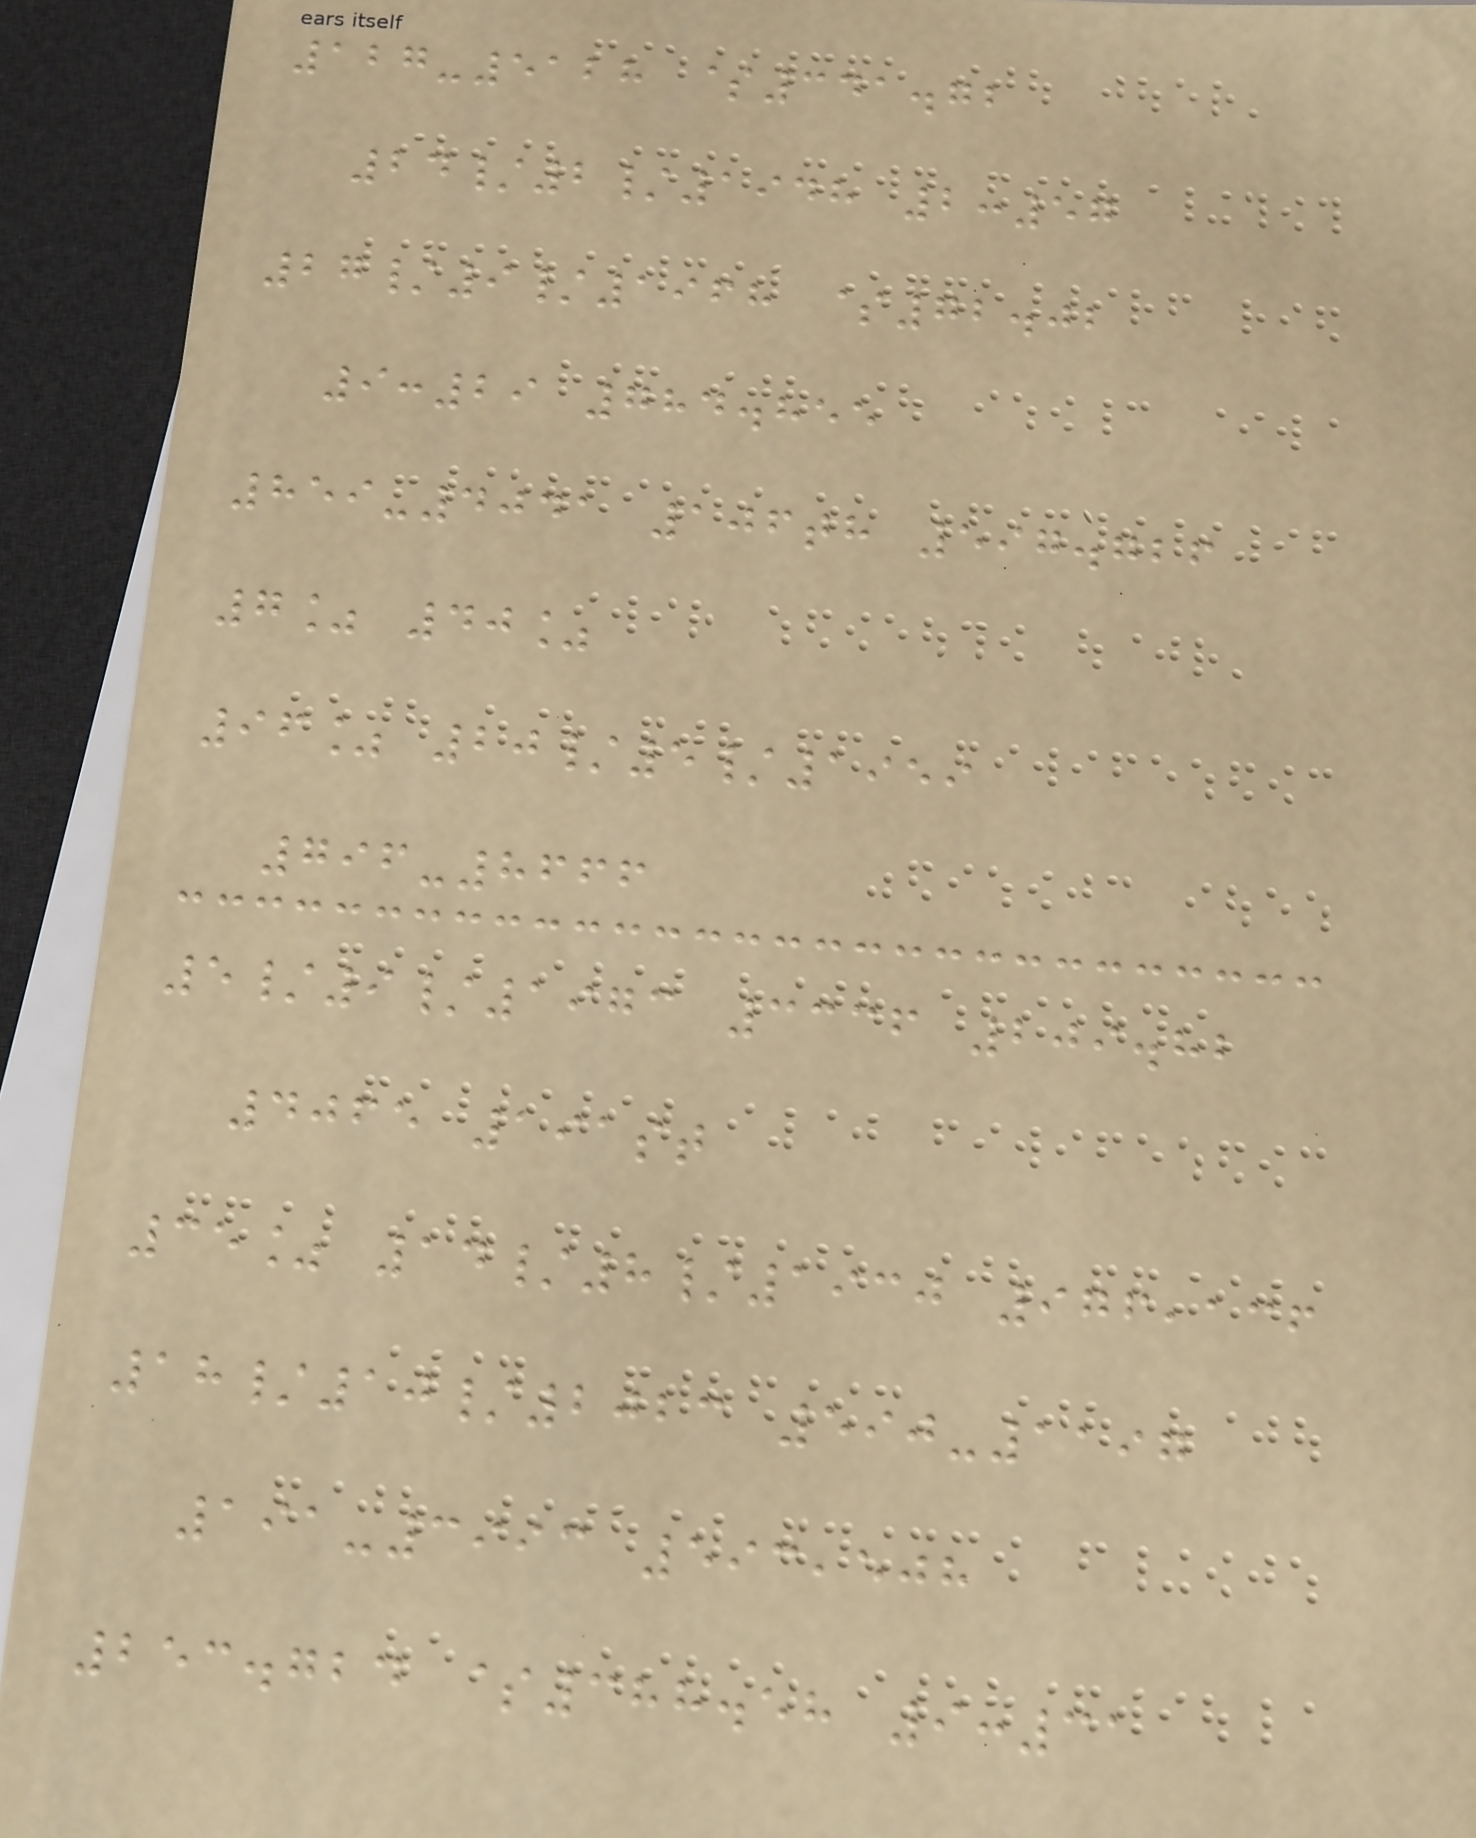127-5128 $341.72
24/2/1948 2:57
27/9/1968 $72.02
9:29 784.855
859-4041 106th 597.726
7% 40%
96% 20/5/1959
796-8666
5/9/1973 3336 209.82
4065 191st
35% 14/8/1930 976,136
18/10/2023 590-1197
191-3993 593,508
253.724 $388.58 9:31
